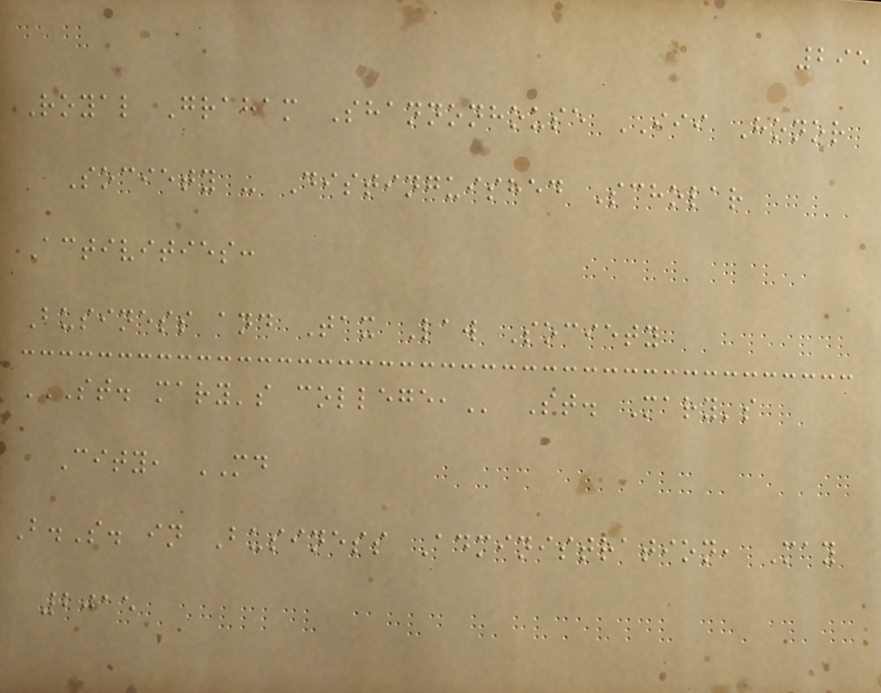295
Royal Graham Shannonhouse III Honor
Society - Distinguished Scholar
Activities:
Business and Tax Law Society
ST. MARY'S COLLEGE, St. Mary's
City, MD
B.S. in Business Administration, May
2015
